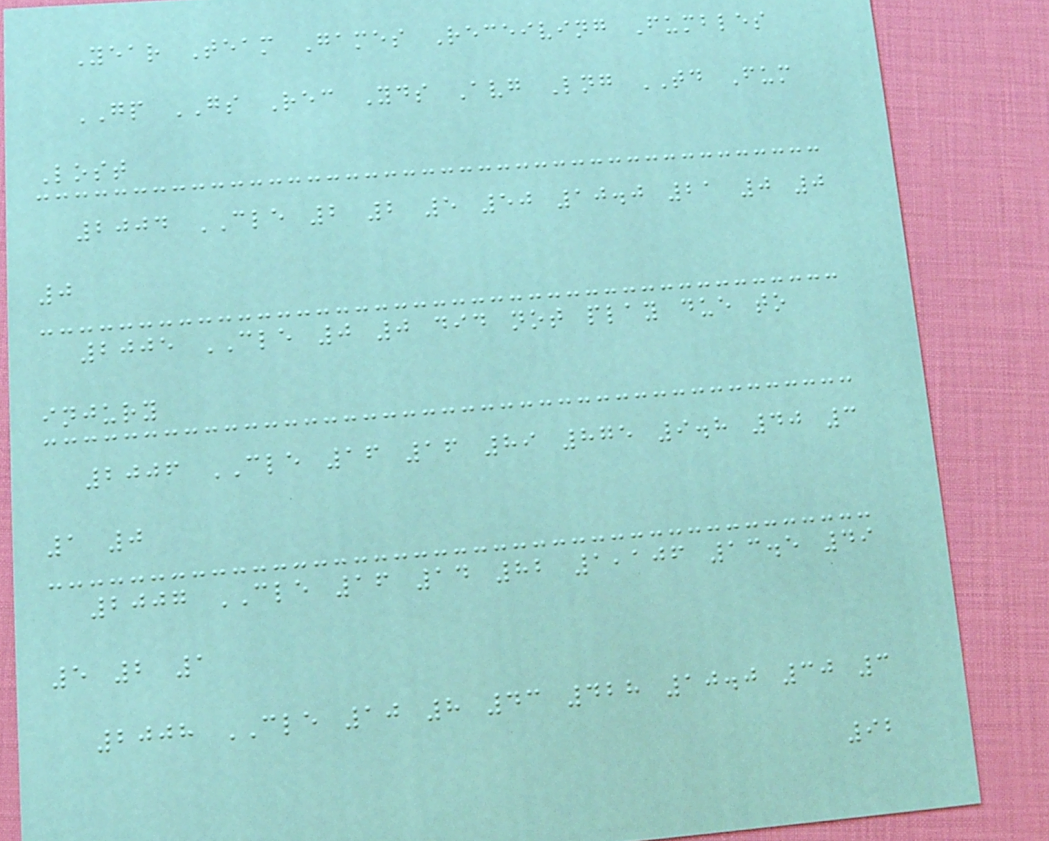Year Team Games Receiving Fumbles
GP GS Rec Yds Avg Lng TD Fum
Lost
2004 CLE 2 2 5 50 10.0 21 0 0
0
2005 CLE 0 0 did not play due to
injury
2006 CLE 16 16 89 875 9.8 40 3
1 0
2007 CLE 16 14 82 1,106 13.5 49
5 2 1
2008 CLE 10 8 43 428 10.0 30 3
92
